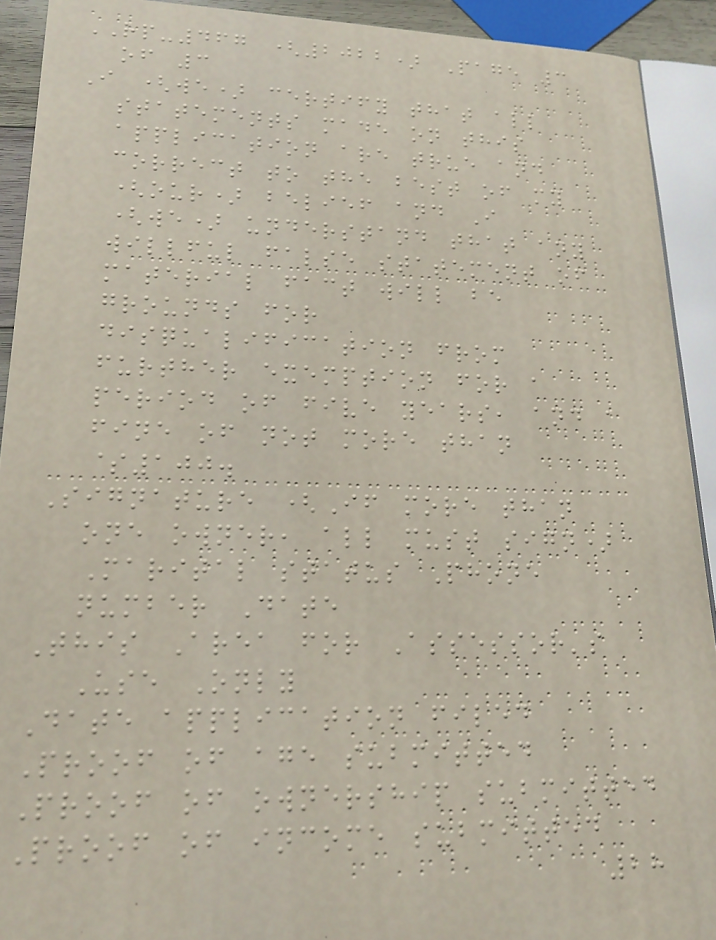RP-467 (2022) Page 3
of 3
I (we) certify that all
statements made on this
application are true and
correct to the best of my
(our) belief and I
(we) understand that any
willful false statement of
material fact will be
grounds for
disqualification from
further exemption for a
period of five years, and a
fine of not more than
$100.
Signature (If more than
one owner, all must sign)
Marital status Phone
number Date
This Area for Assessor's
Use Only
Date application filed
Proof of age submitted
Proof of ownership submitted
Proof of income submitted
28
